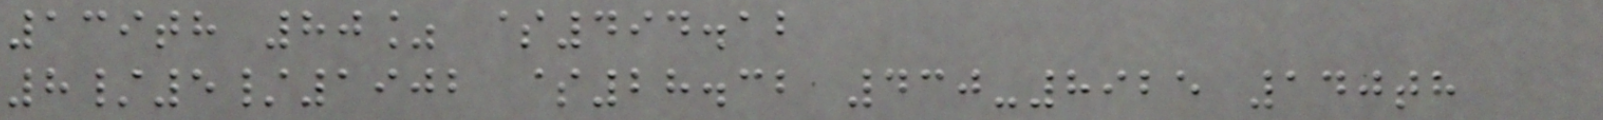139th 80% $494.12
8/5/1902 $28.32 430-8925 140th
